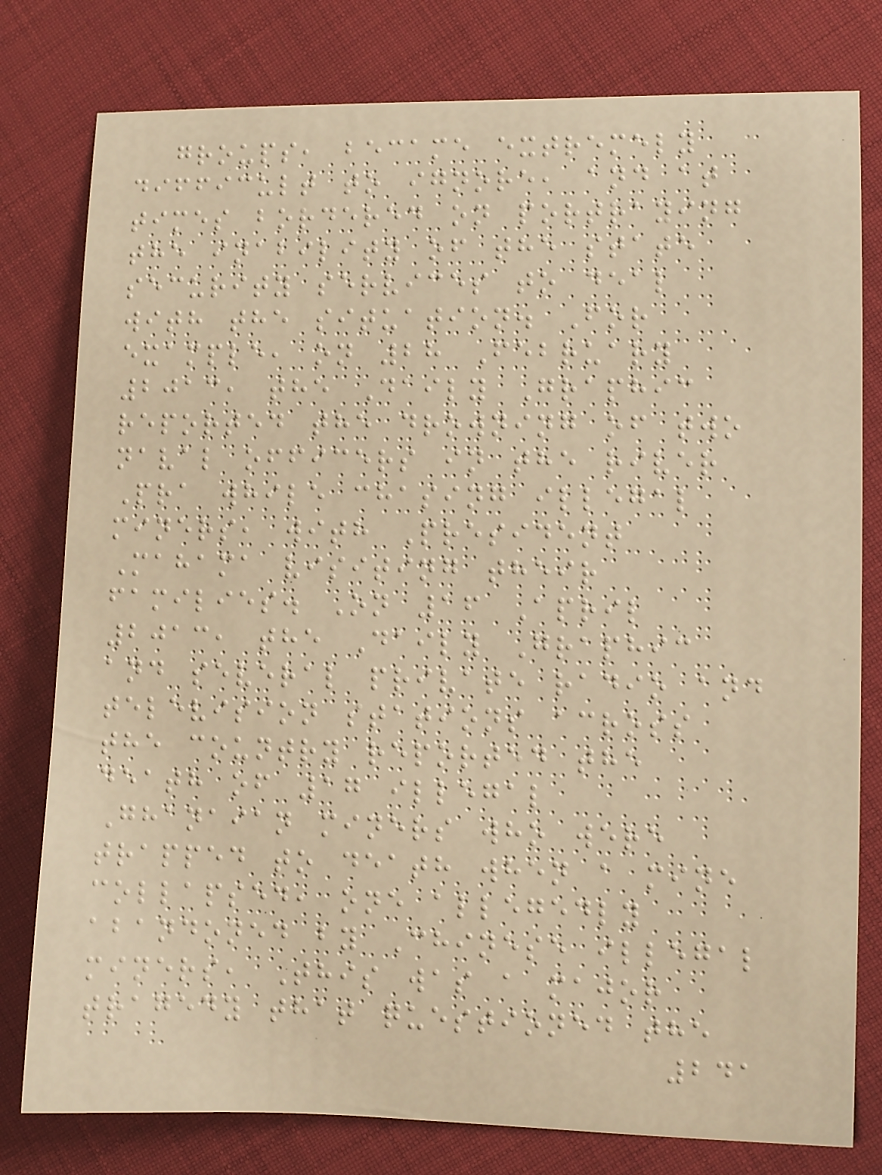groups, became extremely
difficult to ignore, and at
times bordered on portraying
the inability of the state
security services to deal
with the situation. For
example, on 28 February
2013, the Daily Graphic
reported the drowning of two
naval officers in the river
Pra while chasing illegal
miners, with President
Mahama visiting their
families. On 16 April
2013, the Daily Graphic
and several private radio and
television stations across
the country reported the
death of 17 illegal
Ghanaian miners who were
trapped to death when a mine
collapsed, one allegedly
abandoned by Chinese illegal
miners, This was a major
tragedy that questioned the
241
